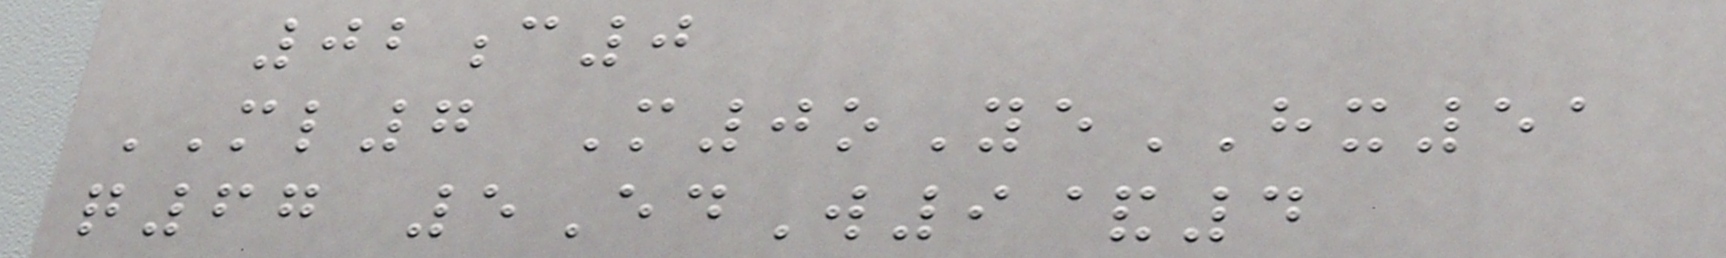02c0
ML7 M0oYeHX51
q67 5EdW9&4
